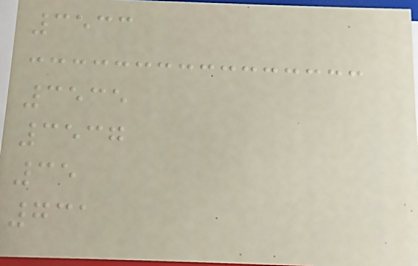3533
3535
3537
35
731
